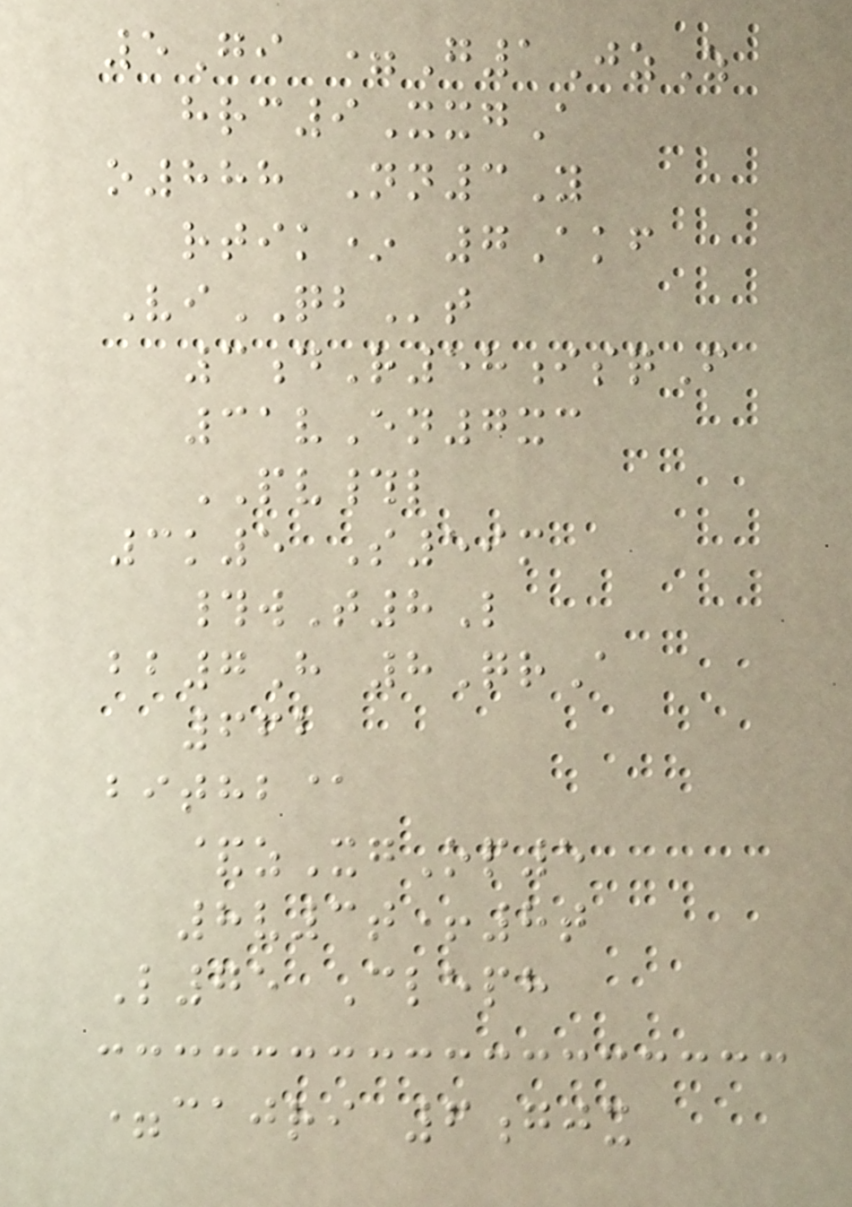5Gi =G1JzZ
hrc9XxgA
o888 Nn3Y
rtik* 7Akf
ViQBt
3dR58isqF
31vEn7xc
PV#l
3k5 S59m
#wT8L
bb7H 8QrA
662
bithb@
&zXgOp5
8v3t+8t
L75 Cleph
=cajri 6gjx
